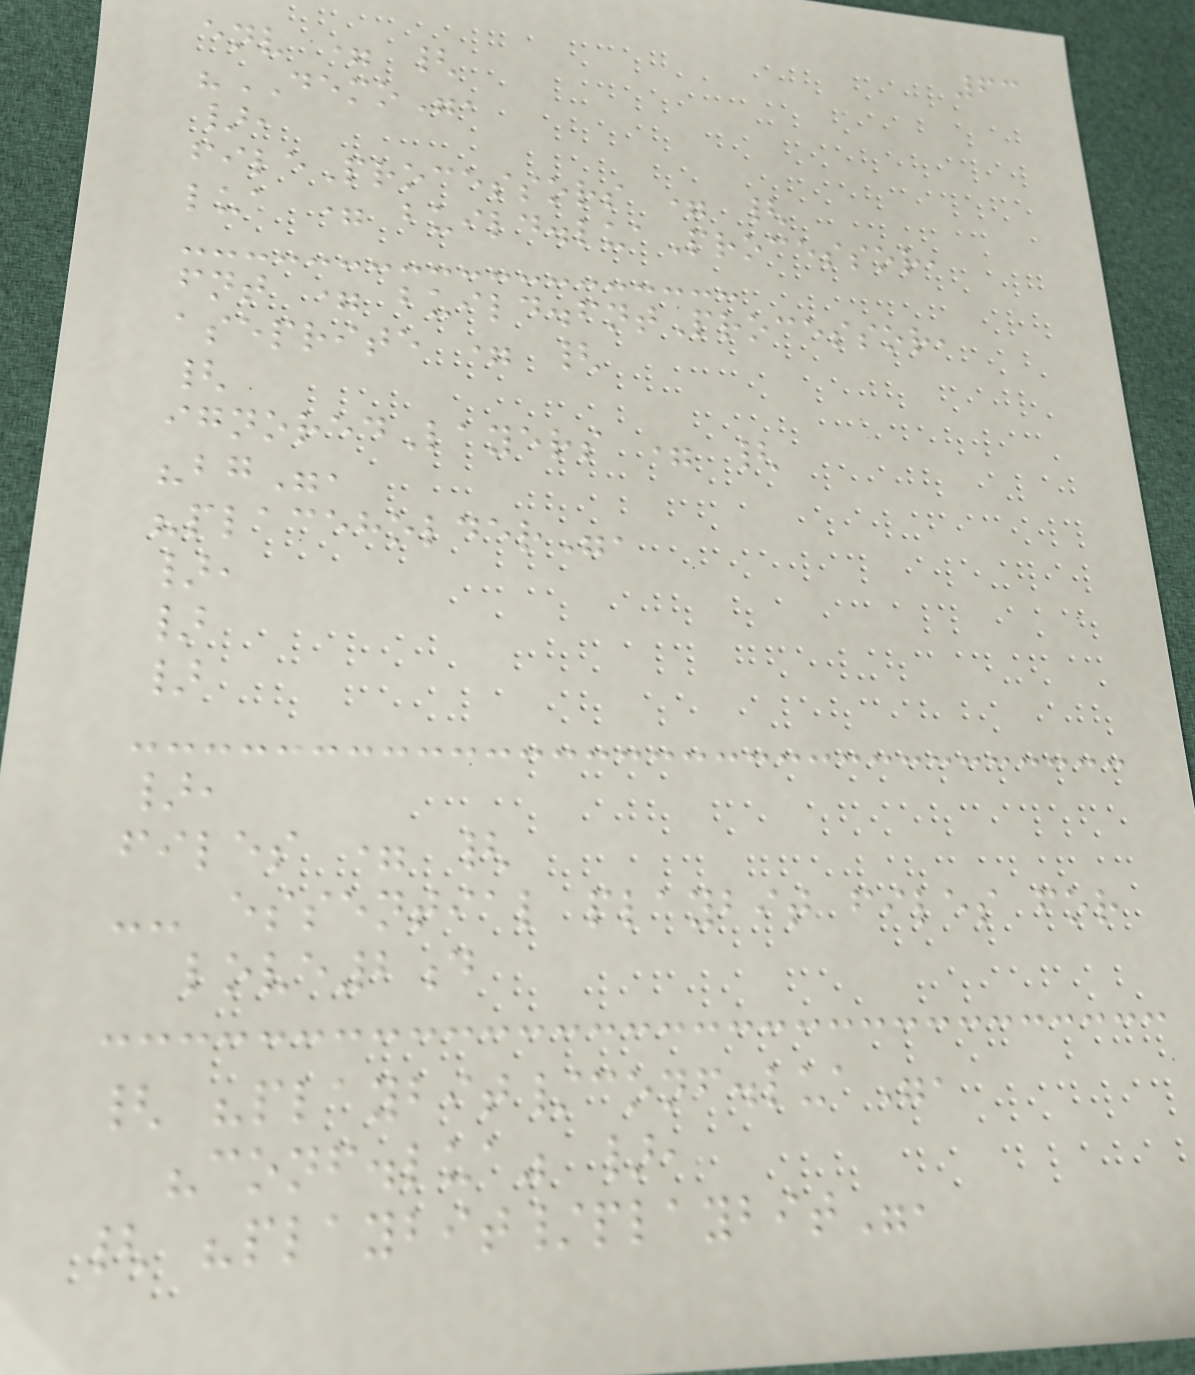63
env = {
"DEMO",
},
fileProcessors = {
lua = build.luaProcessor,
fnt = build.fntProcessor,
aseprite = {
{
ignoredLayers = {
"bg",
"placeholder",
},
}
}
},
files = {
-- essential playbit files for
love2d
{ "playbit/conf.lua",
"conf.lua" },
{ "playbit/playbit",
